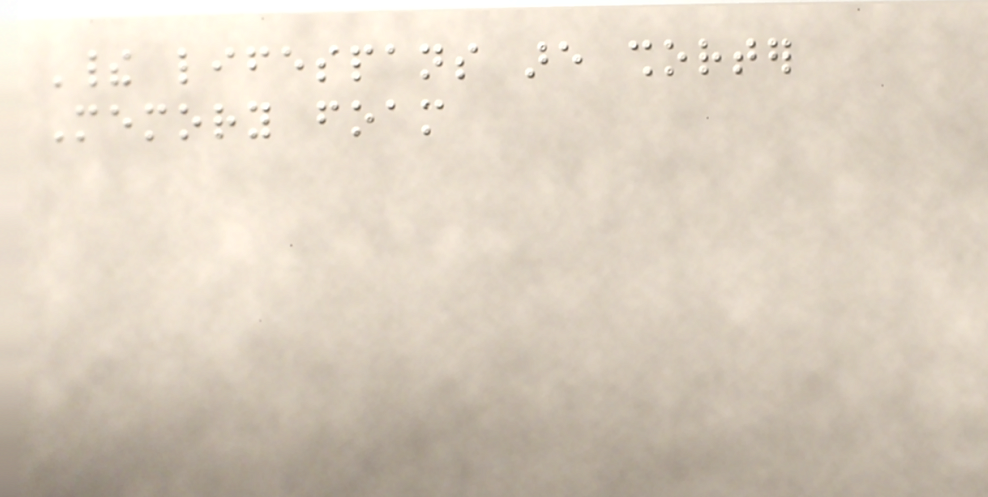Their lifespans are shorter
Memory foam
